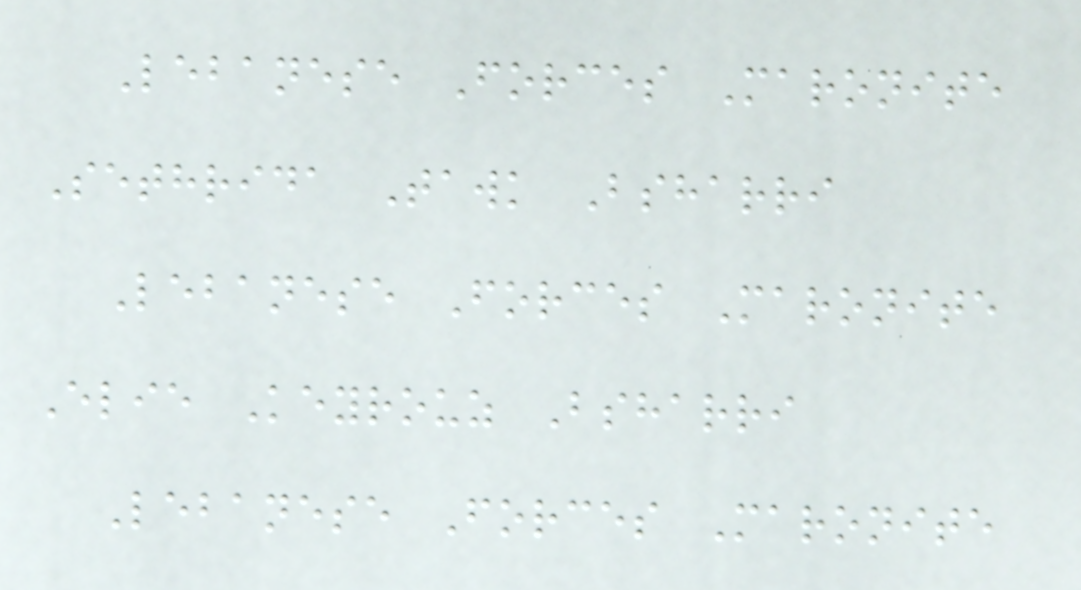Lebanese Forces Maronite
Sethrida Tawk Bsharri
Lebanese Forces Maronite
Elie Keyrouz Bsharri
Lebanese Forces Maronite
